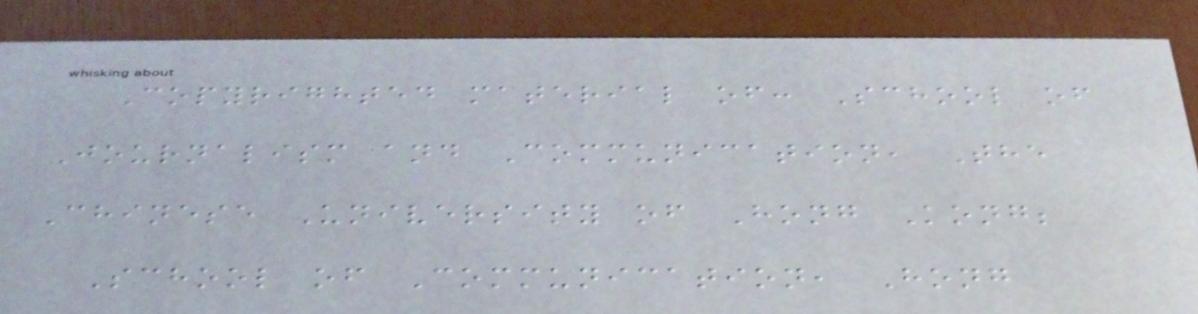Copyrighted material of: School of
Journalism and Communication, The
Chinese University of Hong Kong;
School of Communication, Hong
